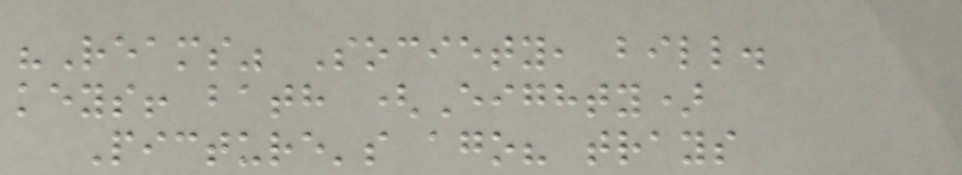"Reams" Society, bill.
keys! bath (Eighty)
Picture's ago? trays
